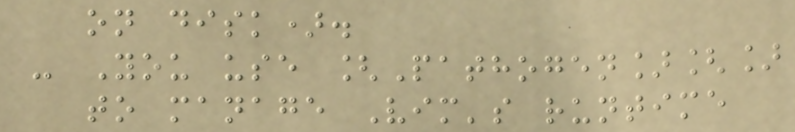on disk).
- You use [Pathogen][]
to manage Vim's runtime
